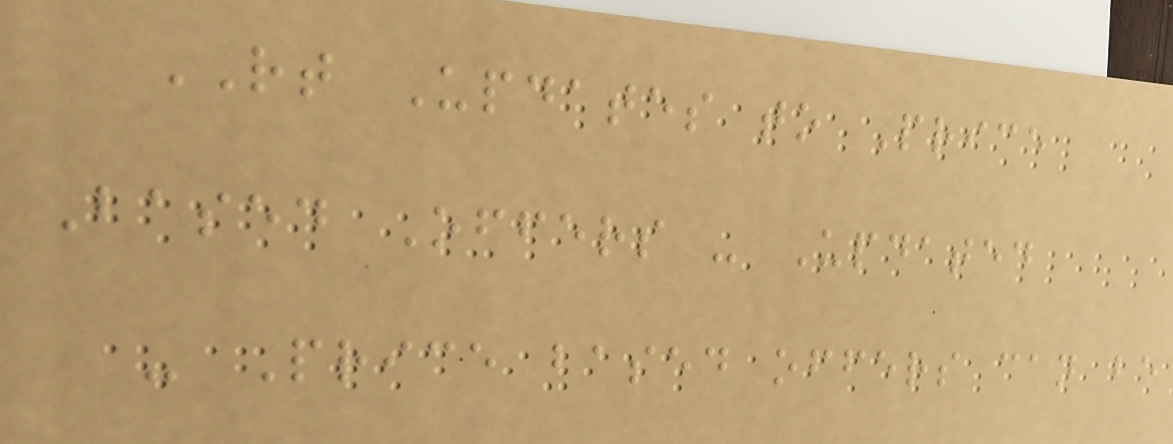RT Updates to Price
Based Offers - Updated
- Price based offers can be
